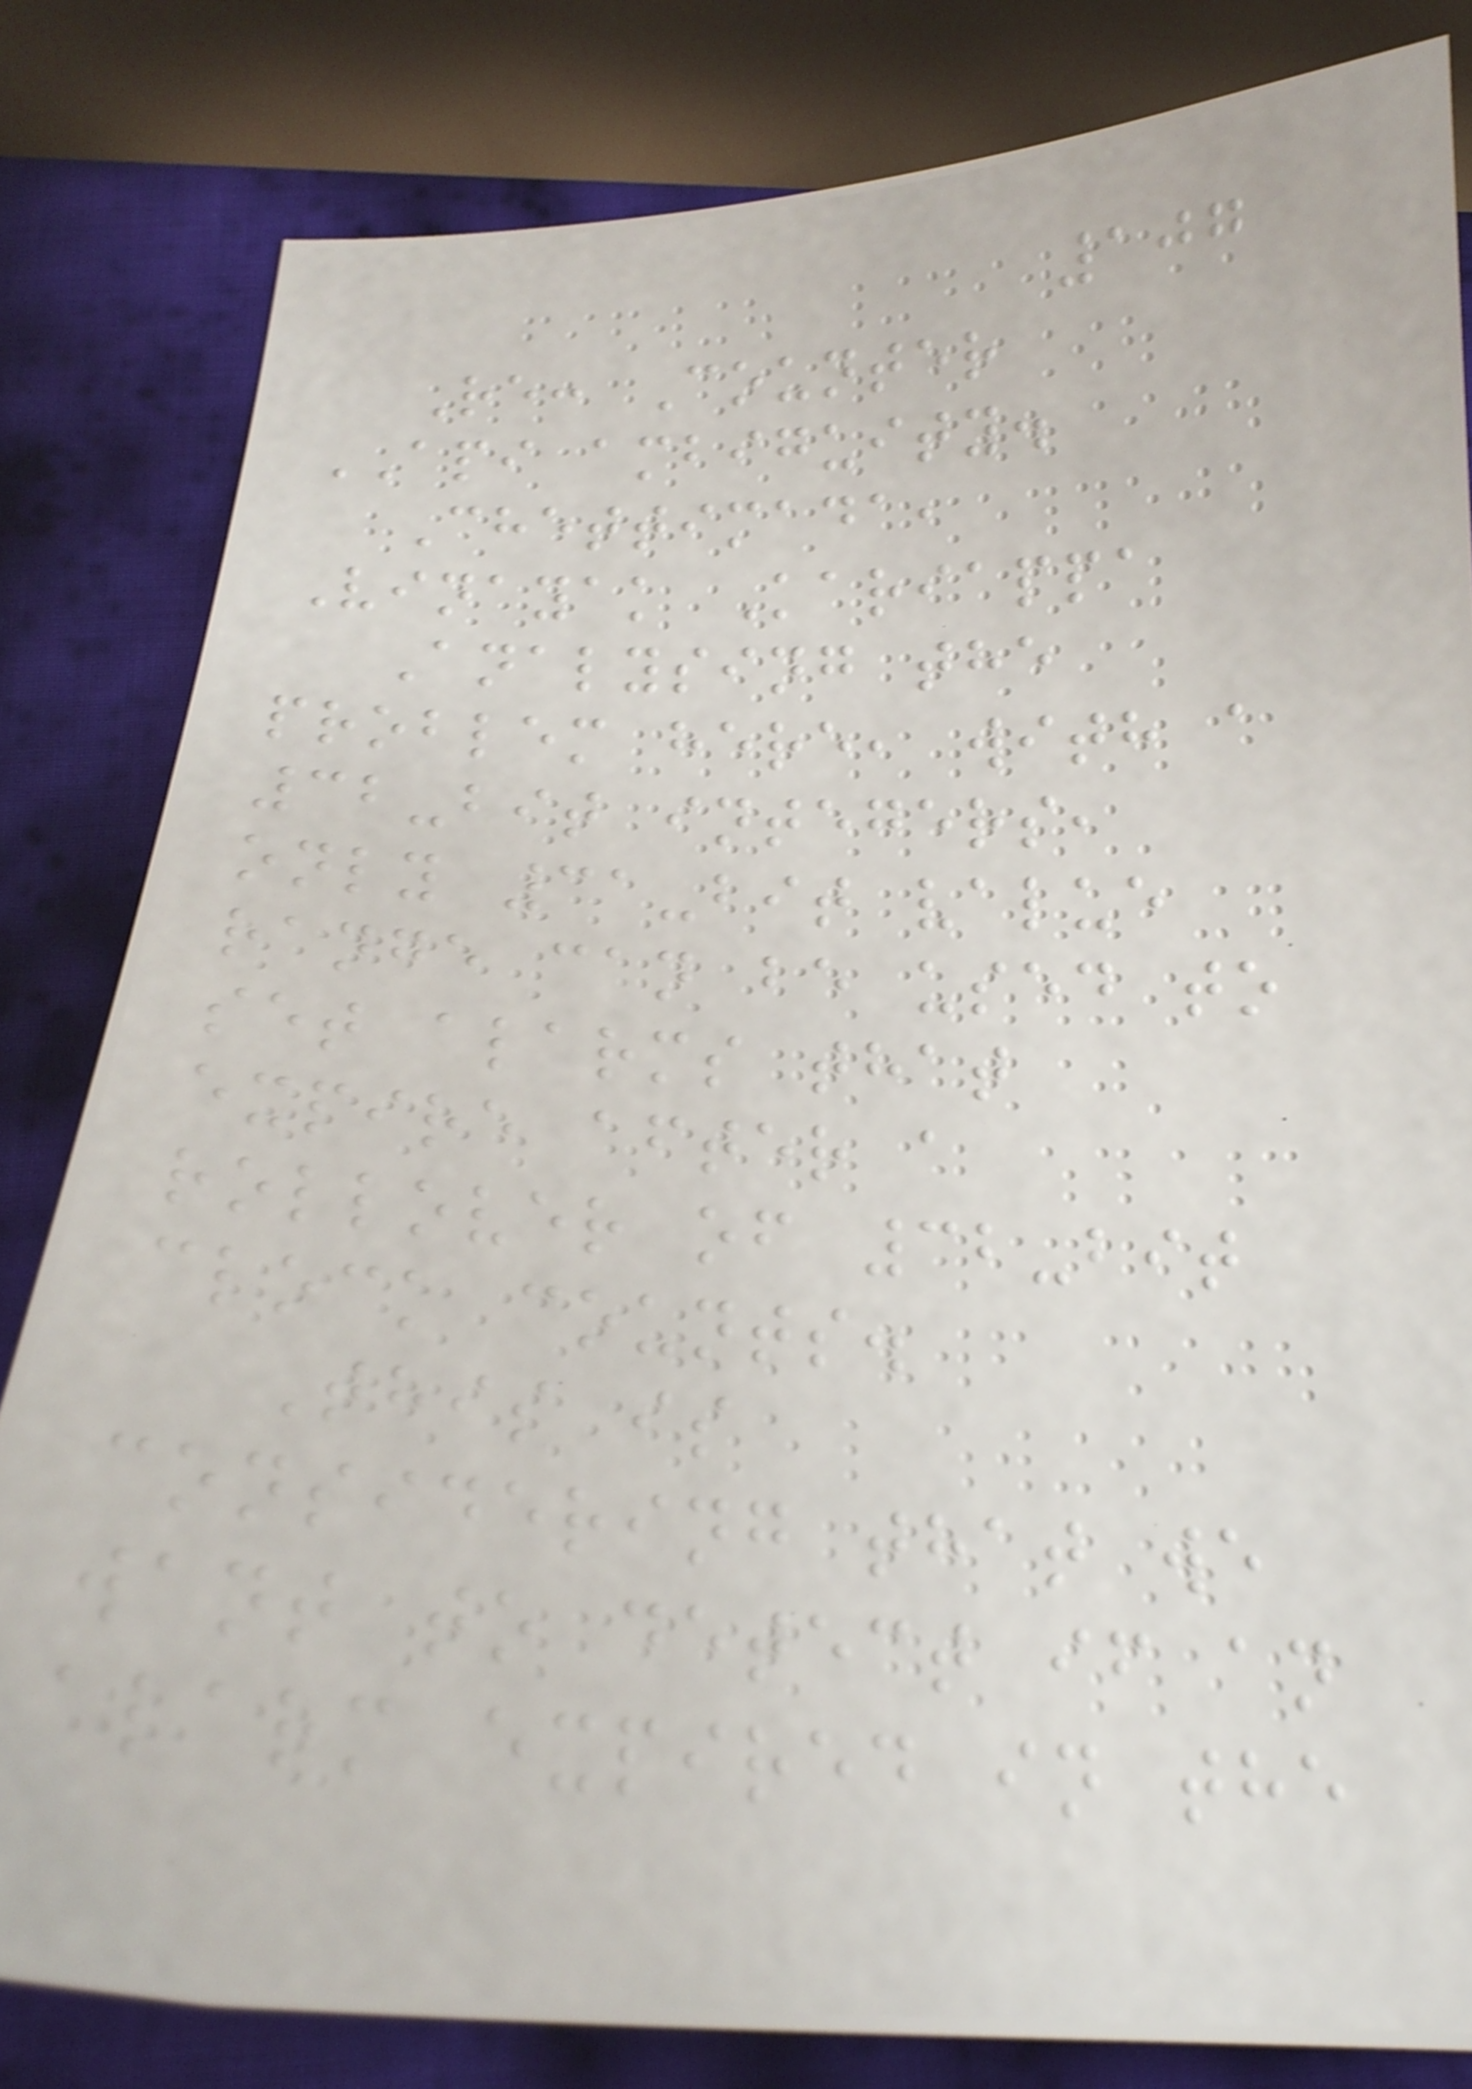107
Re: Counter
API ambiguity.
Chettimada,
Vinayak Kariappa
Analysing the
problem here, with a
32-bit integers,
only 31-bit value
range can be used to
set alarms that
expire after a
rollover of 32-bit
clock counts.
This is
considering that we
want to detect if an
alarm expired in the
